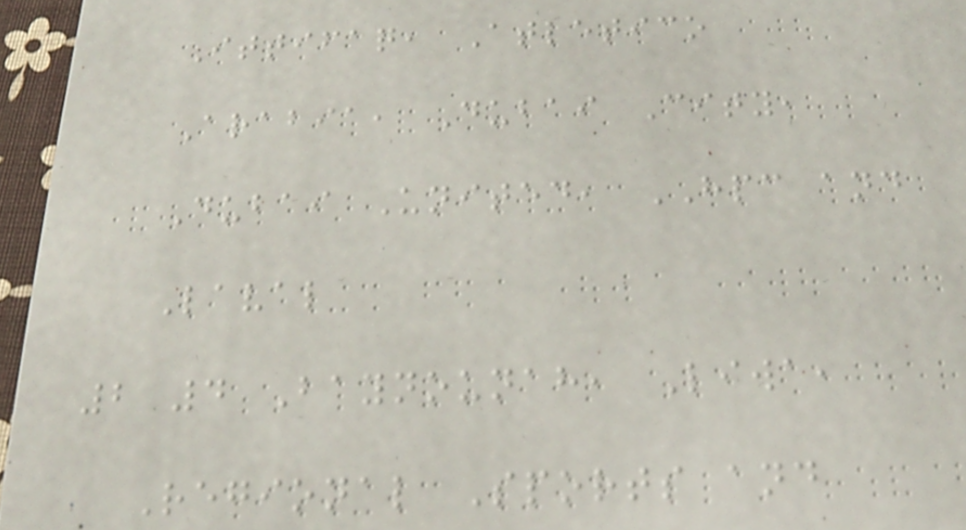Ittifaq, Atletico
Arabia, Dubai City,
Dubai United, HPC and
Laval
2 4 Baynounah, Liwa,
Regional Sports and
